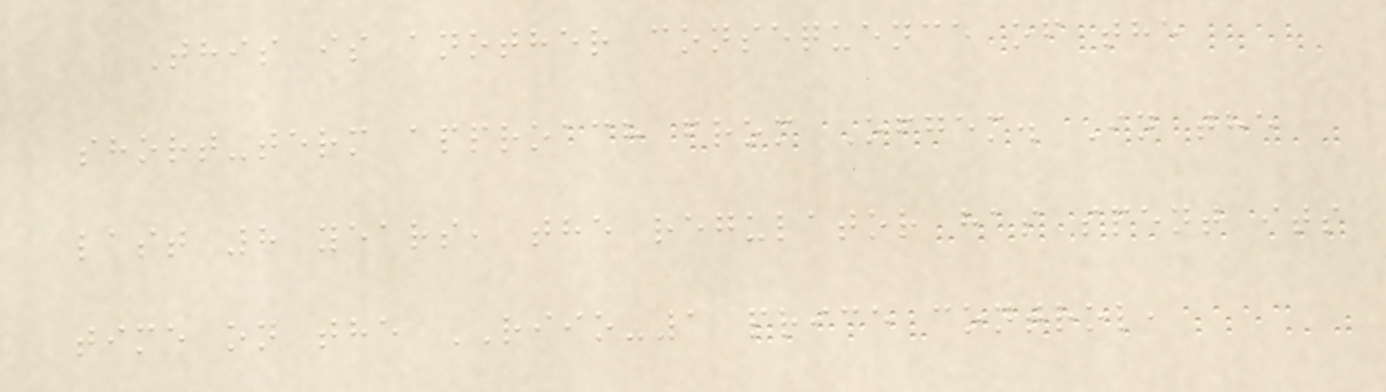This is another consequence of the
short-term approach from Ofgem. In the
last 8 years, the regulator has spent its
time on the RIIO-1 price control,
